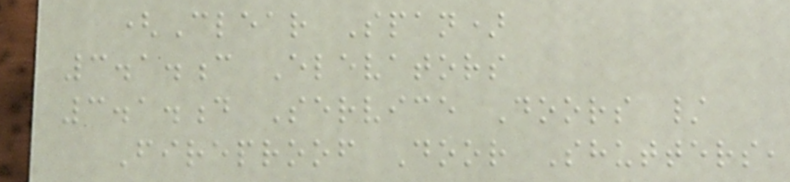(Clear Span)
3.1.c Elevators
3.1.d Service Doors /
Fireproof Door Shutters,
